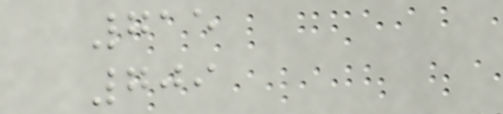715
709
